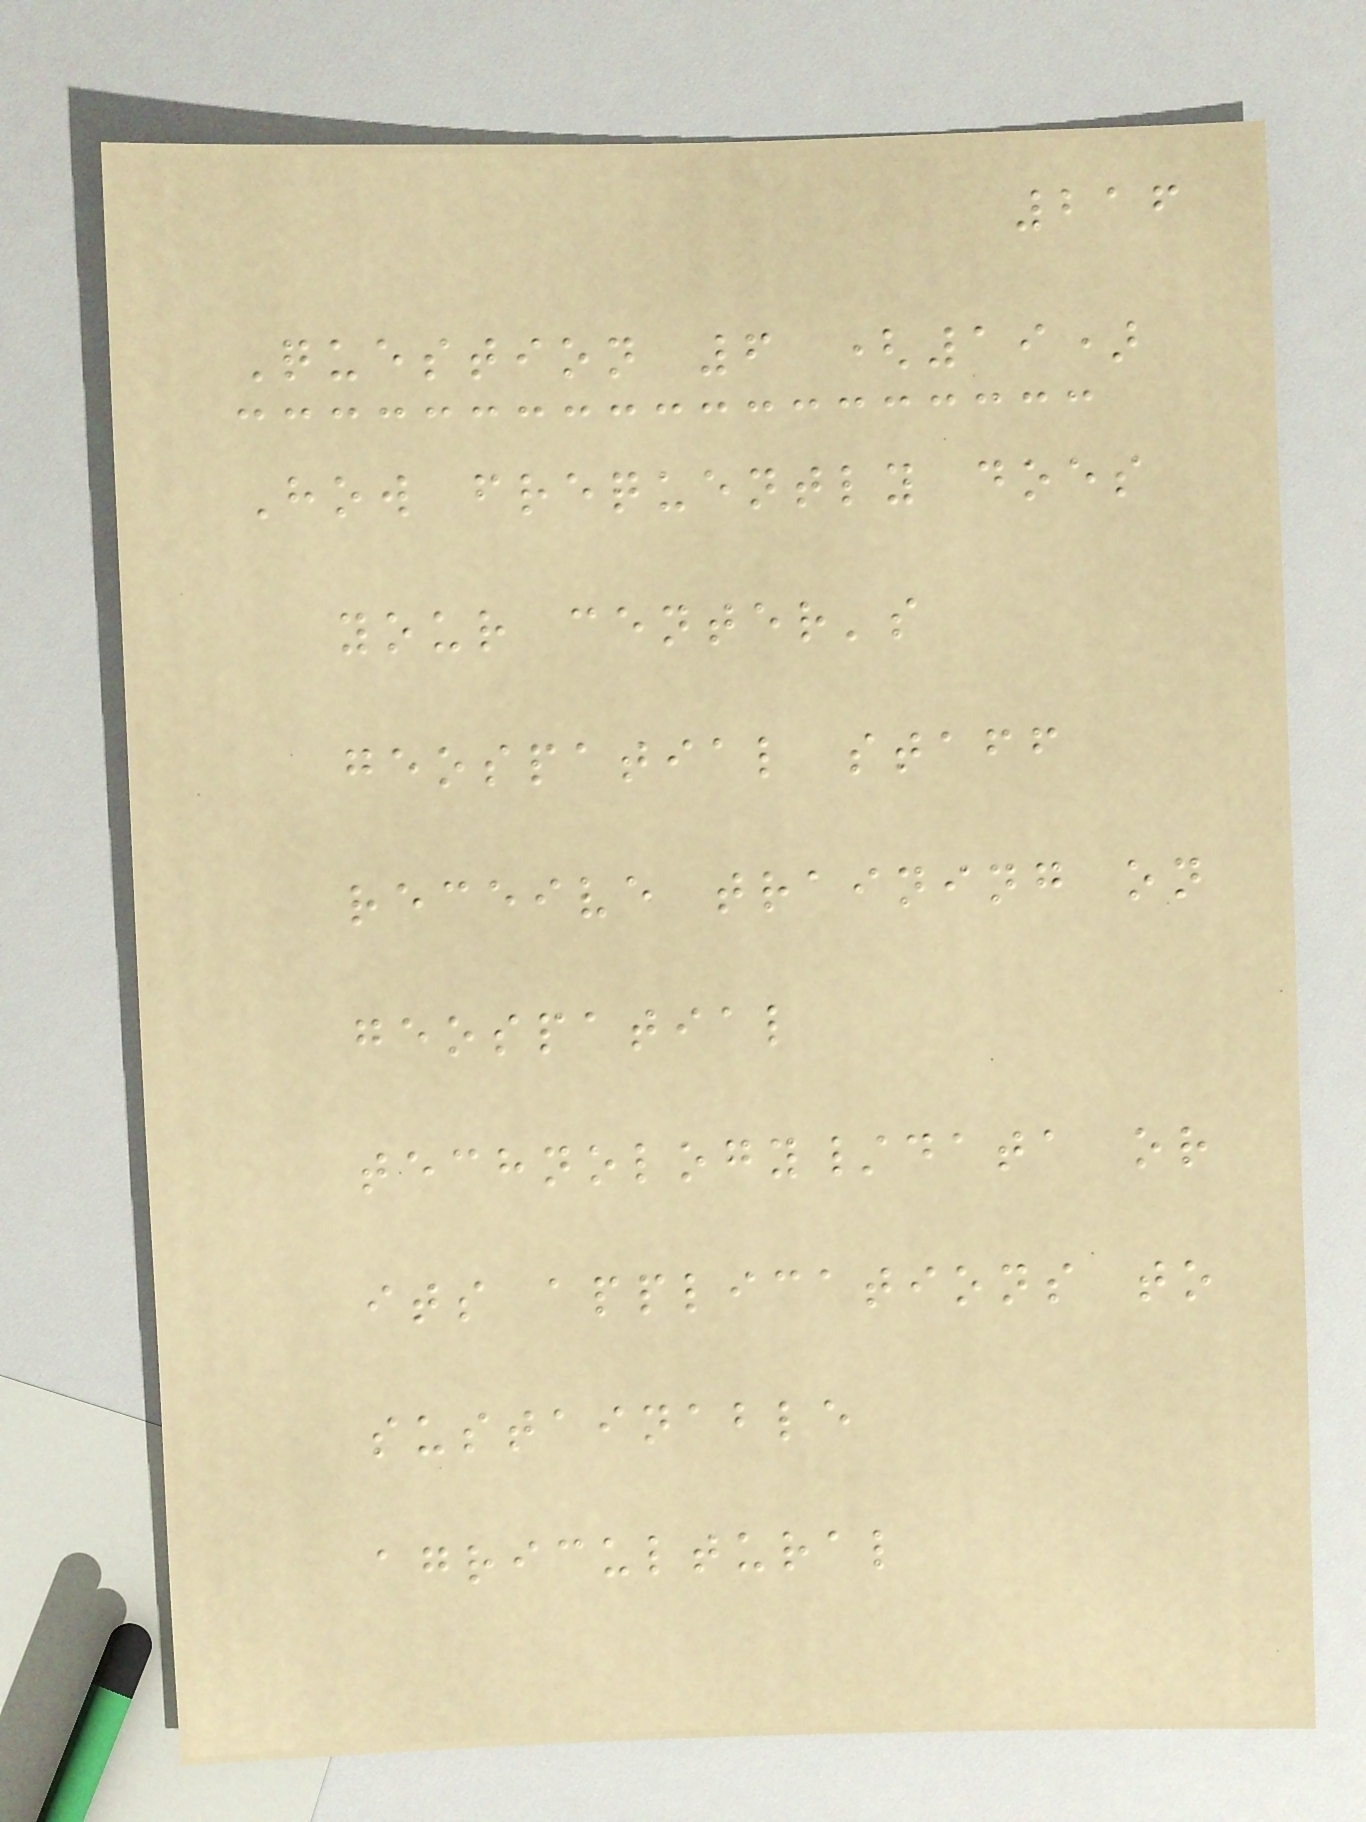216
Question 6 (19)
How frequently does
your center's
geospatial staff
receive training on
geospatial
technology/data or
its applications to
sustainable
agricultural
